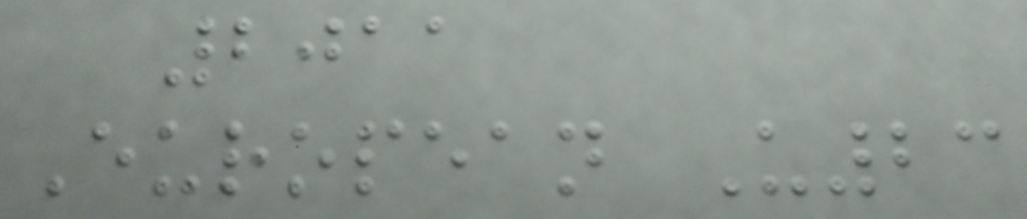2011
European U23
